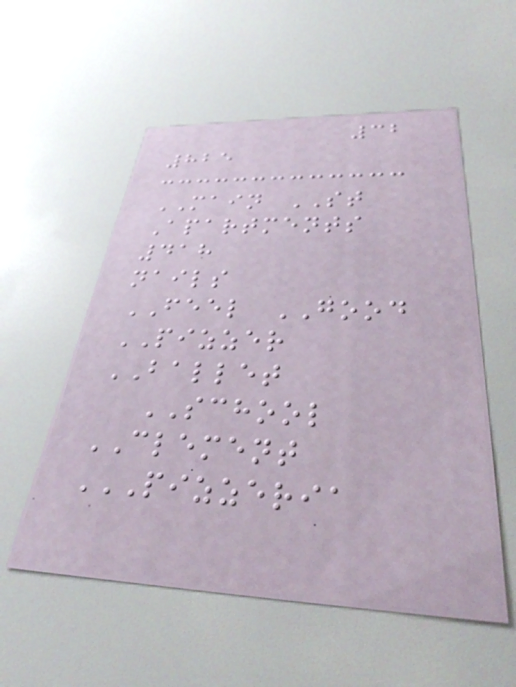32
825
MAIN ST
Apartments
418
nails
FEEL GOOD
PIZZER
BALLET
SCHOOL
CLEMENT
PIZZERIA
